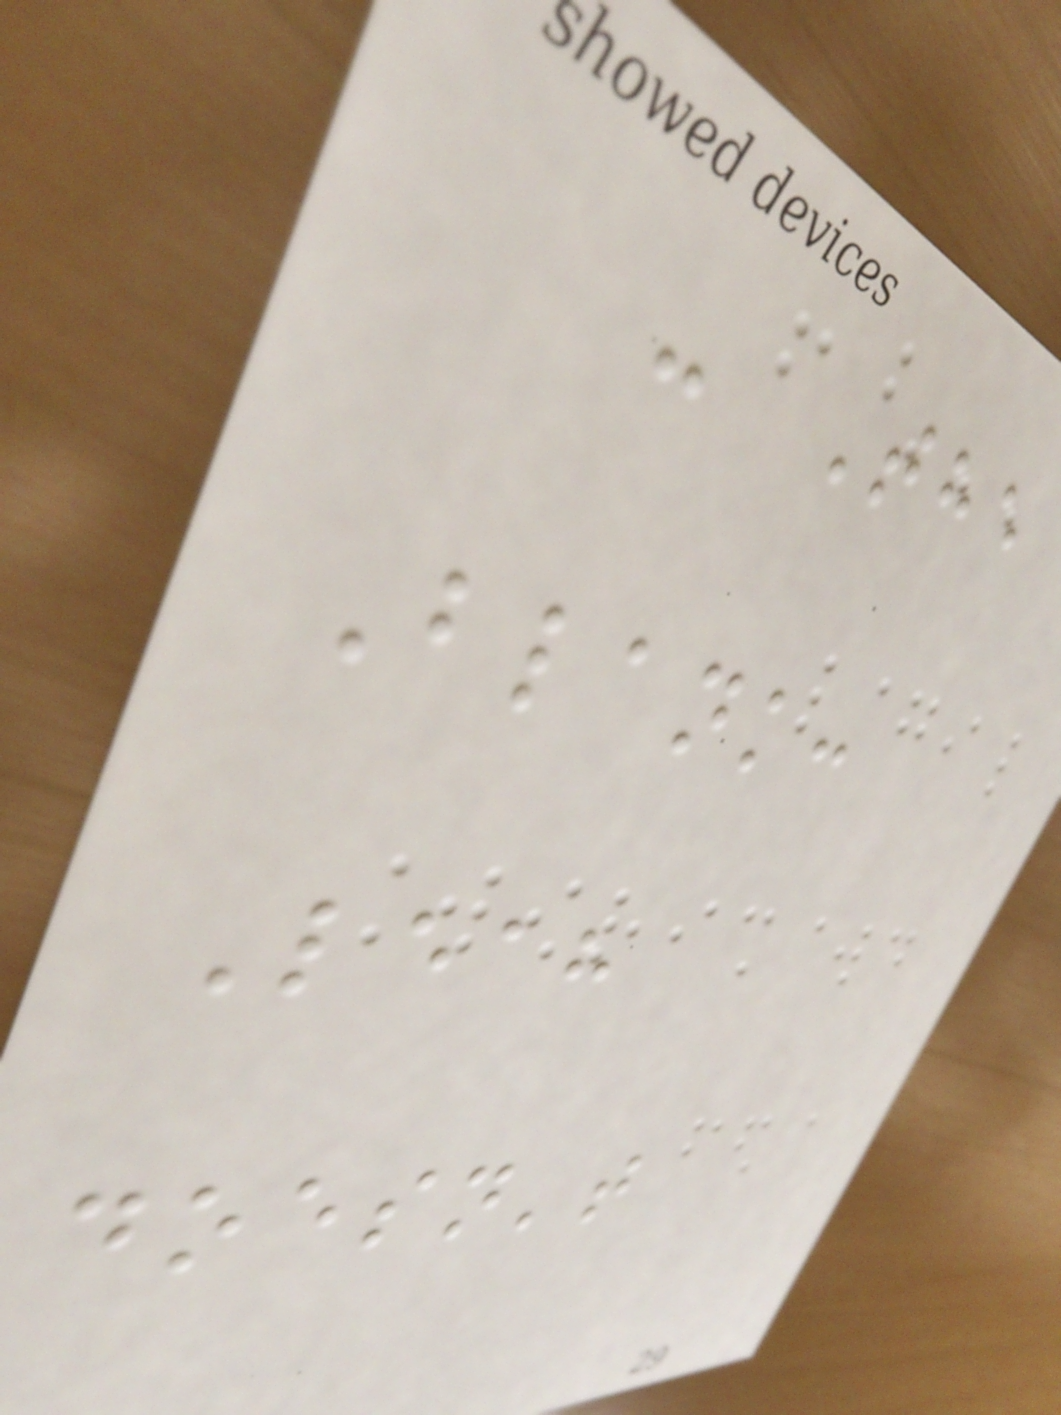- The
Blank:
Leah
doesn't
